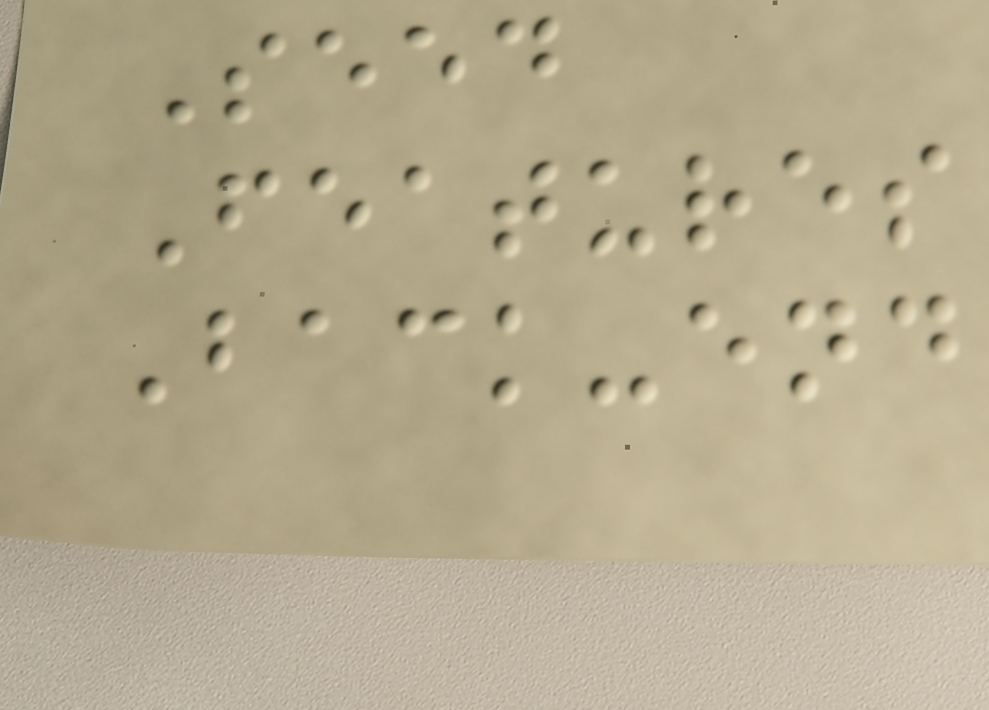Seed
Features
Back-end
